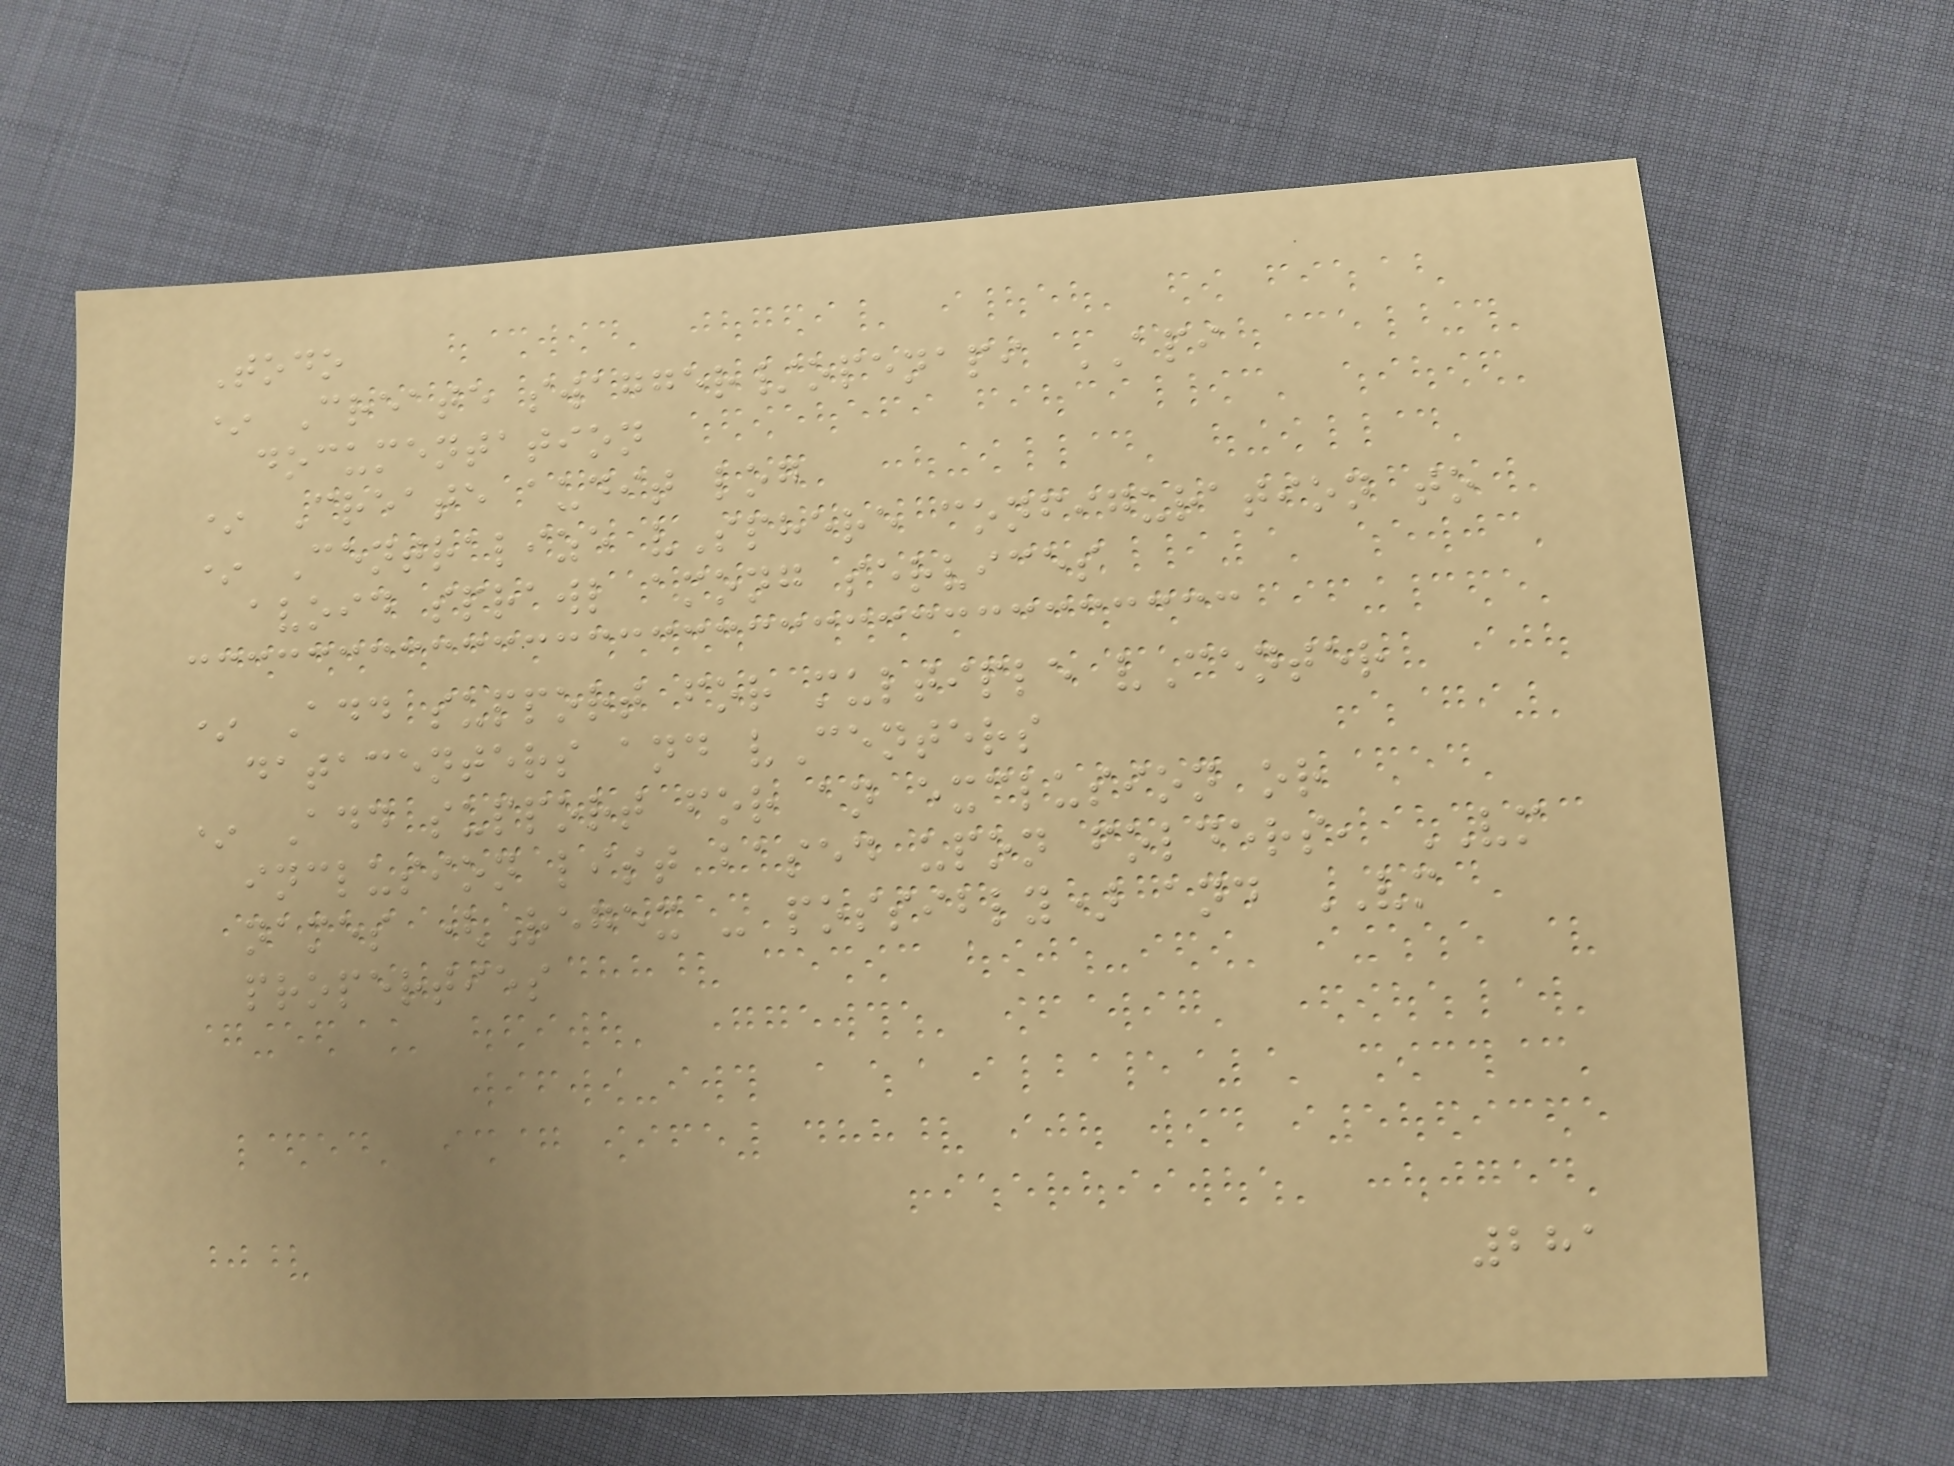Todo
* Create swagger/openapi API
documentation
* Create audit log
* Centralize vSphere configuration to
avoid sprawl among services
* Add support for multiple vCenter
datacenters and vCenters
* Add support for an exclusion or
inclusion list based upon folders, VM
names (Regex - possibly) and VM
properties
281
